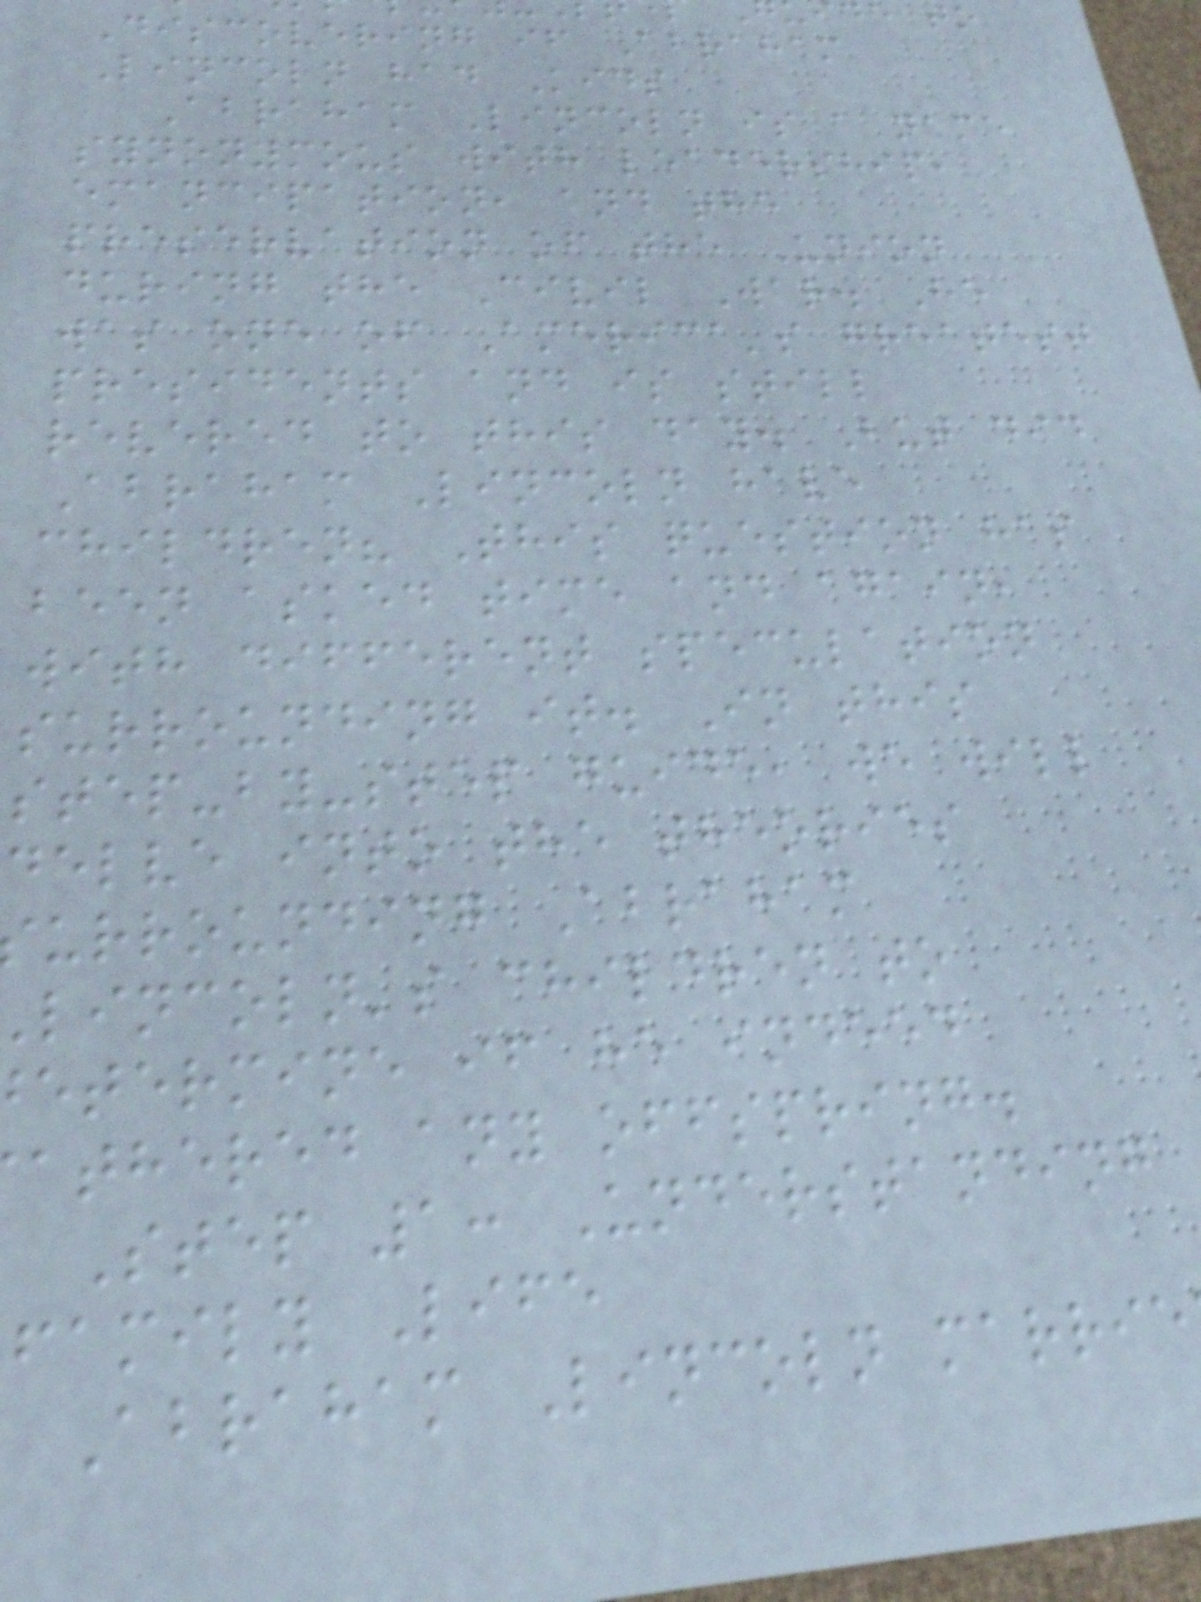Discovering if Abraham
Lincoln had Kids
Abraham Lincoln is a name
synonymous with leadership,
emancipation, and the
preservation of the Union
during the Civil War. He
was one of America's greatest
presidents and is still
revered to this day. But did
Abraham Lincoln have
children? This question has
been asked time and again,
with different speculation
surrounding it. In this
step-by-step guide, we will
delve into the theories
urrounding Abraham
lincoln's children to
etermine if he indeed
athered any offspring.
Step 1: Understanding
family Life
Abraham Lincoln marrie
